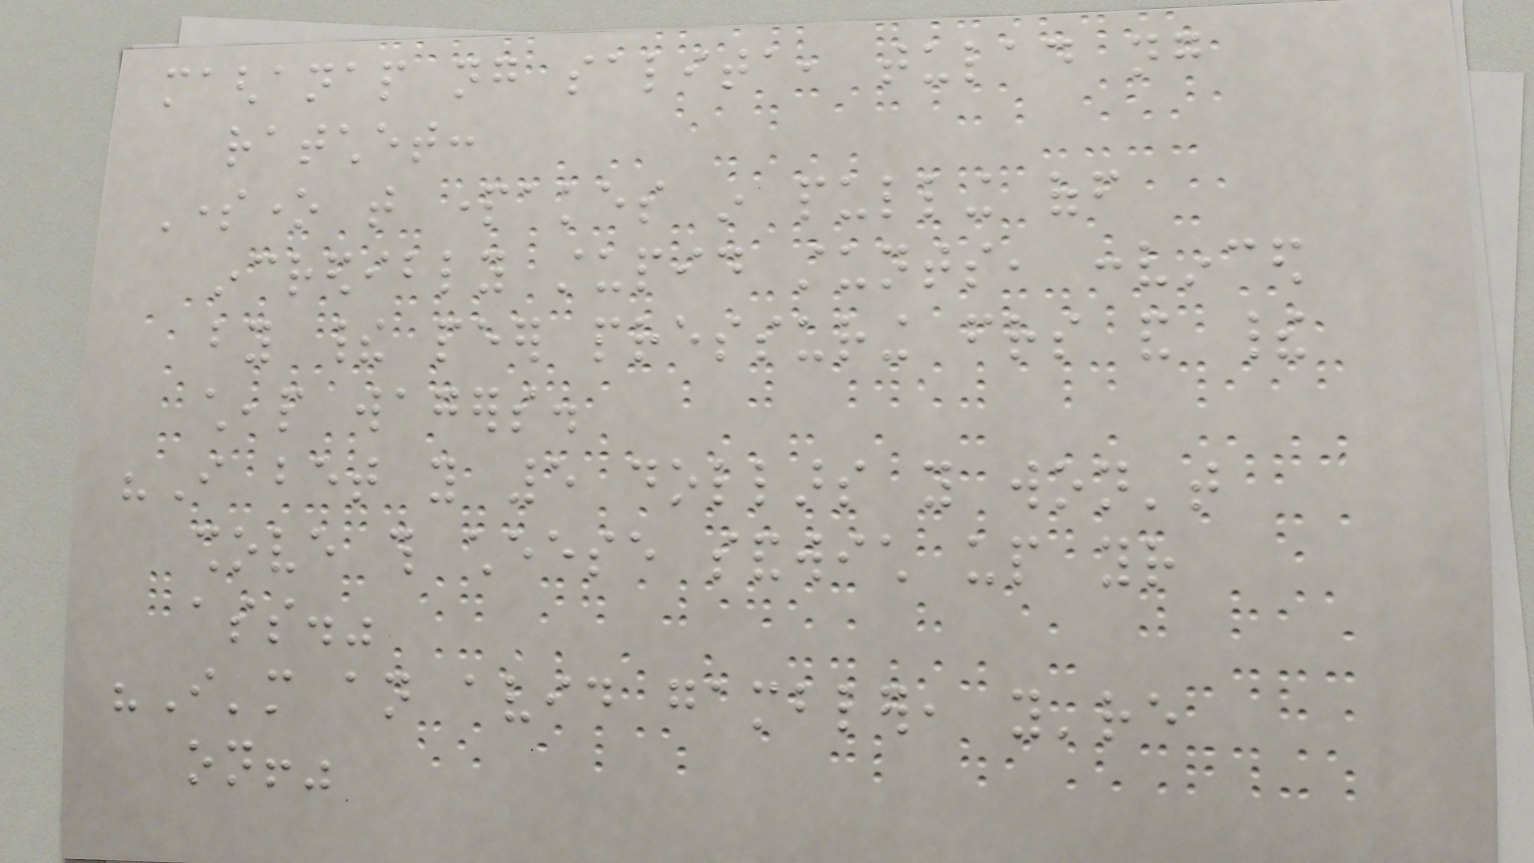maghanap ng salita, tulad ng
ratchet:
Someone that partakes in pulling off
incredibly stupid stunts, convinced
by their peer pressuring friends and their
cheap wagers.
"I bet you 5 dollars you won't
shove this cheese sandwich up your
ass."
"I'm an avid gambler, you're
on!"
